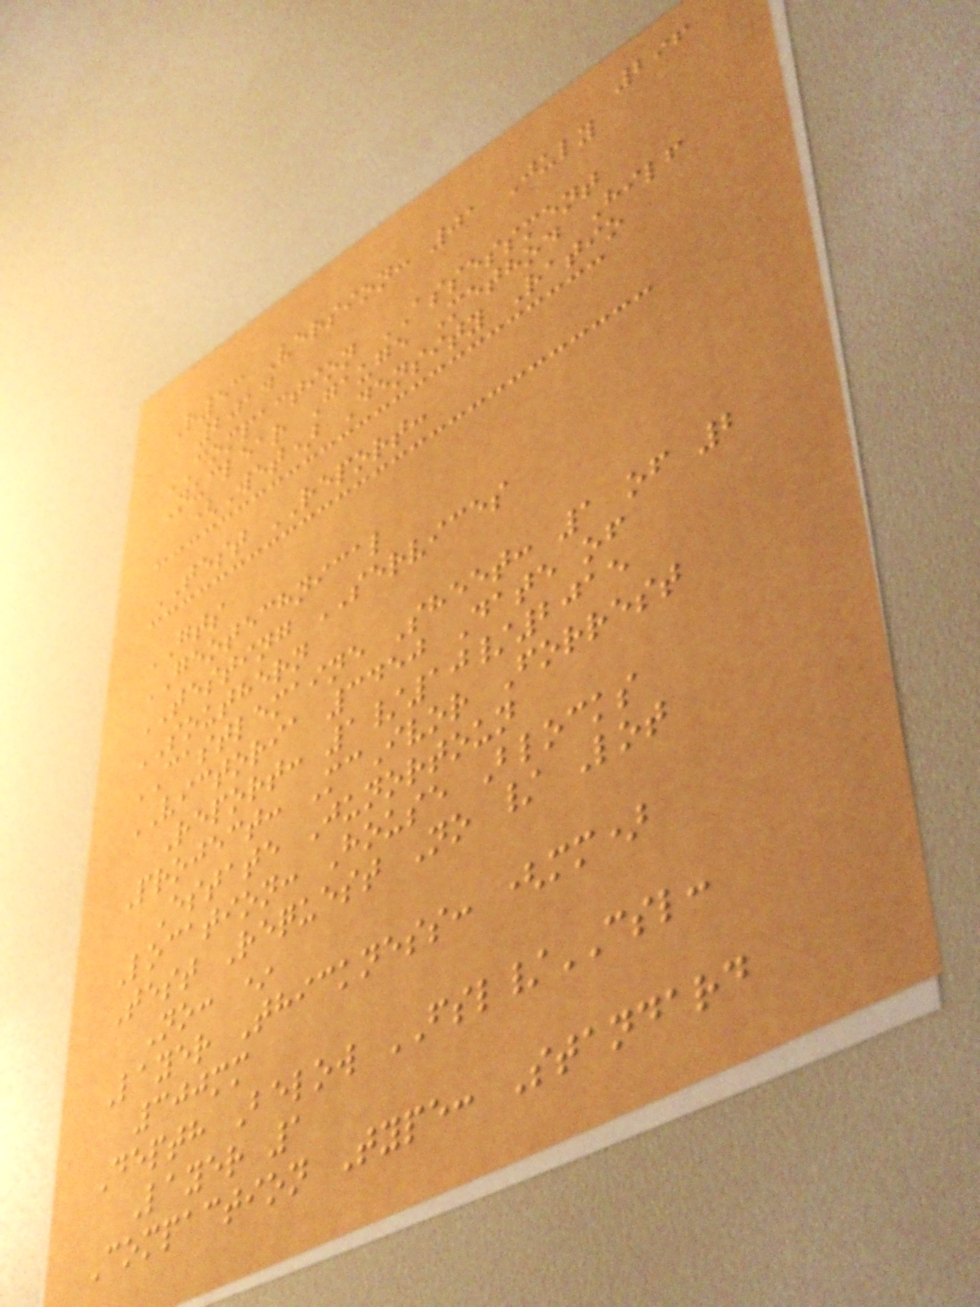296
R53 Version: 01 July
2014
COMPACTION ASSESSMENT
Nuclear Gauge Method Hilf
(Wet) Density Ratio
TEST REPORT:
GTS
GEOTECHNICAL
TESTING SERVICES
SOUTHERN
CASTLEMAINE Sheet: 1 of 2
VICTORIA 3450 Date of
Report: 1/10/2015
Project: McIvor Forrest
Estate Junortoun
Location: House Blocks
Test Request No / Lot
No: *
Layer Thickness: (mm)
300mm
Depth Below FSL/CSL:
Layer 1
Compaction Type: Standard
